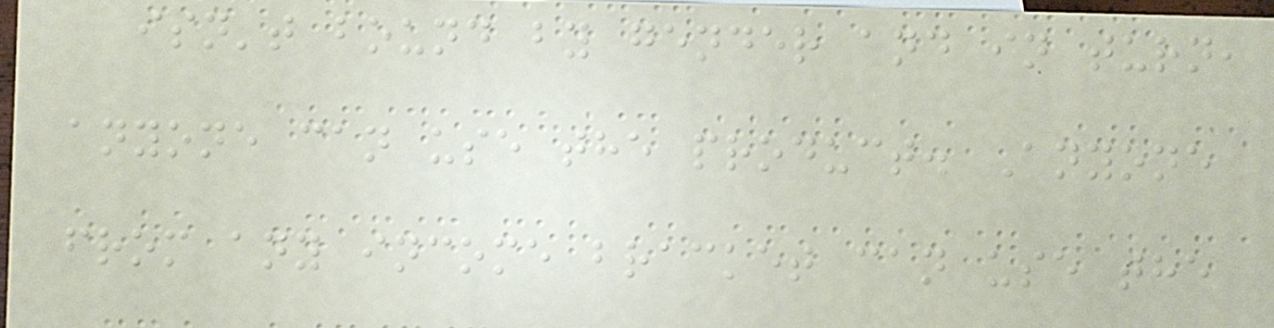isn't bound by gender and in turn,
anyone can use the product. Anyone
from any income bracket can use the
